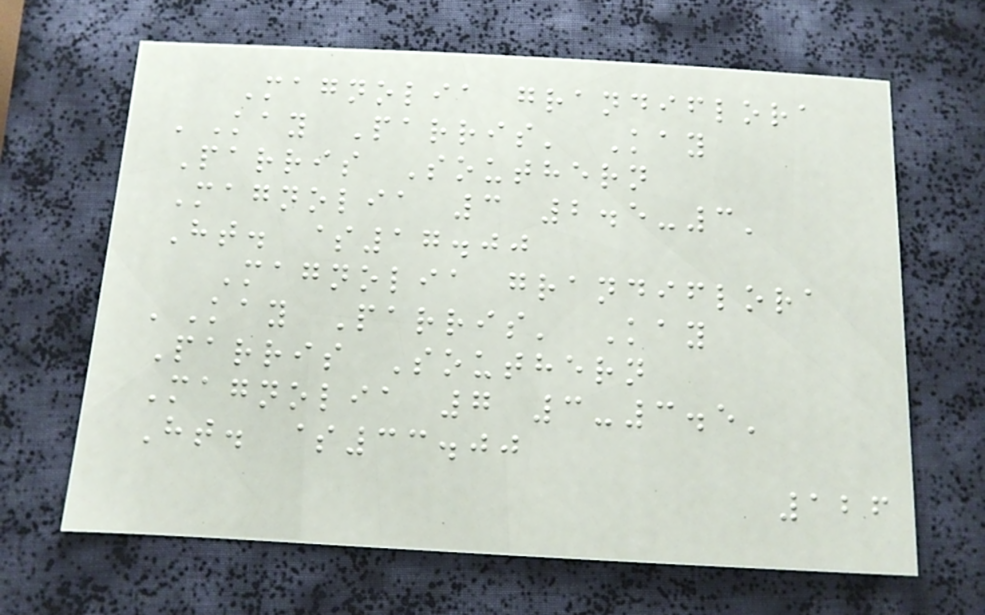Magnolia grandiflora
'Kay Parris' Kay
Parris Southern
Magnolia 3 2.5-3'
Ht. $17.00
Magnolia grandiflora
'Kay Parris' Kay
Parris Southern
Magnolia 7 3-3.5'
Ht. $33.00
126
